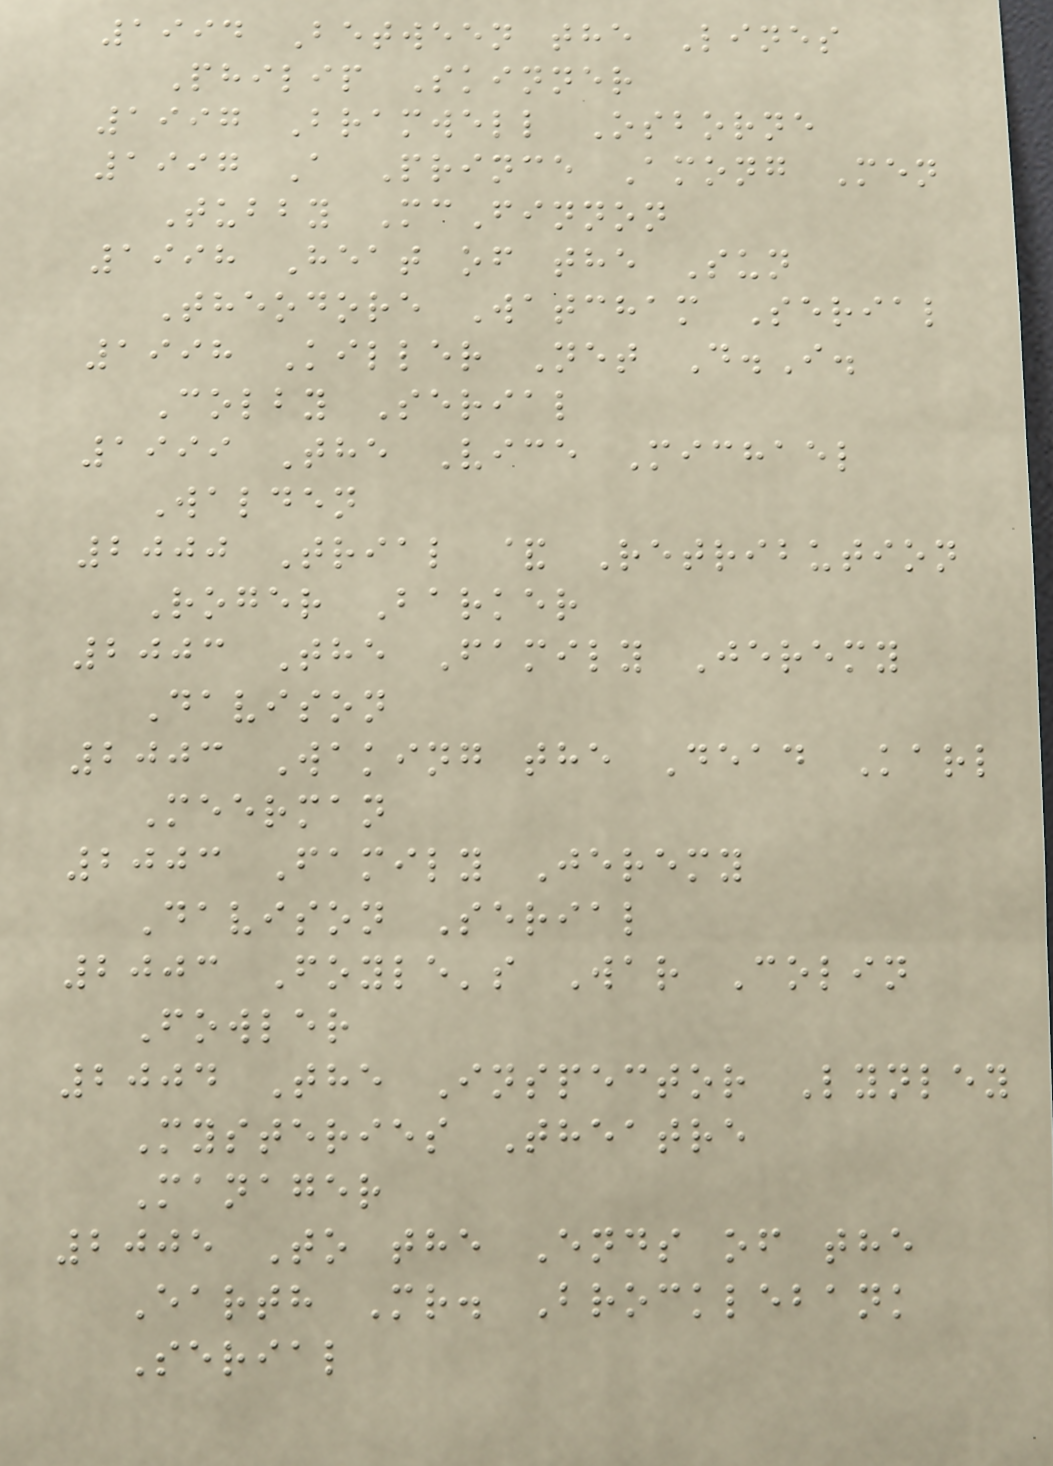1994 Between the Lines
Philip Skinner
1997 Bramwell Osborne
1997 A Prince Among Men
Tubby McFinnon
1998 Heat of the Sun
Theodore Watcham Serial
1998 Killer Net D.I.
Colby Serial
1999 The Vice Michael
Walden
2000 Trial & Retribution
Roger Barker
2003 The Family Jeremy
Davison
2003 Waking the Dead Karl
Meerman
2003 Family Jeremy
Davison Serial
2003 Foyle's War Colin
Fowler
2004 The Inspector Lynley
Mysteries Theatre
Manager
2005 To the Ends of the
Earth Mr. Brocklebank
Serial
